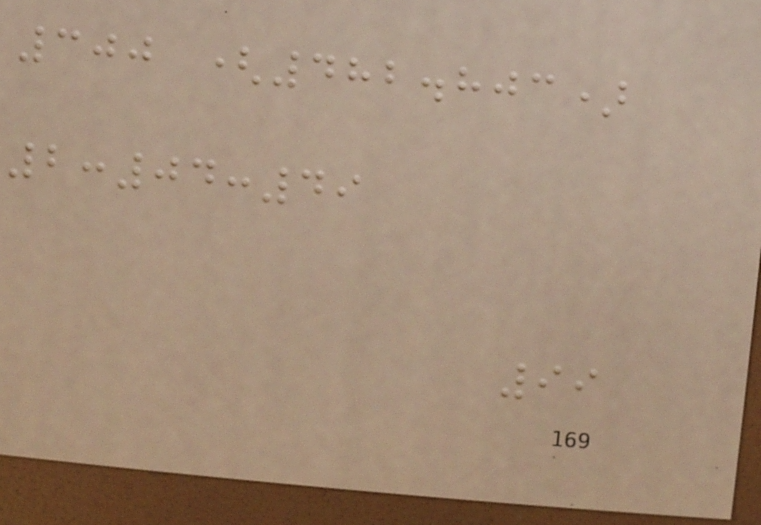300 (482.803)
2:04:49
99
